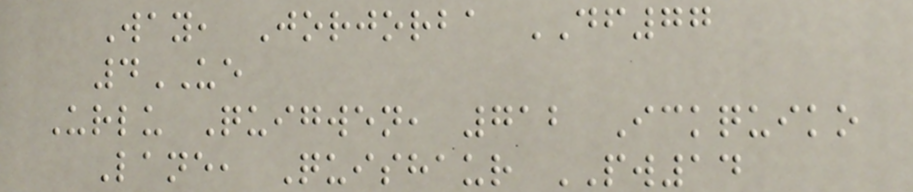Way, Jorjorba DF77
4UE
Urlu Quigwen, 712 Ickquiko
Lane, Quishaur PW14
